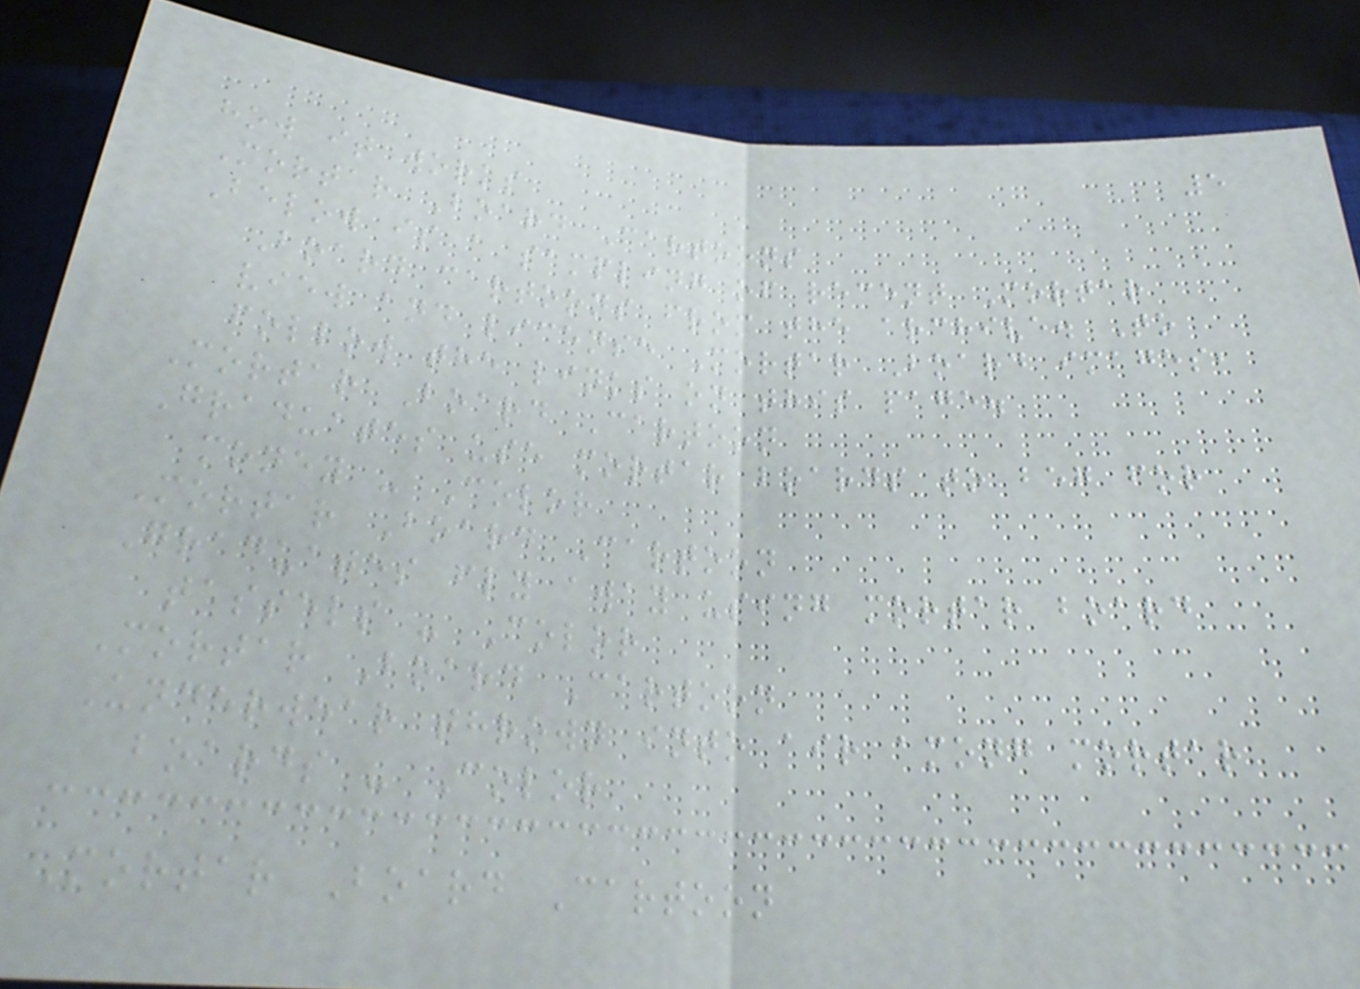5
how it works
Mortar Board Cartoons
Below is a sampling of recent Mortar
Board cartoons from the archive. To
view and license Mortar Board images,
follow the links on this page.
Mortar Board Cartoon
Graduates use mortar boards to beg for
money - Color
Mortar Board Cartoon
Graduates fly away using mortar board
tassels - Color
Mortar Board Cartoon
Underwear thrown into air among mortar
boards - Color
Mortar Board Cartoon
